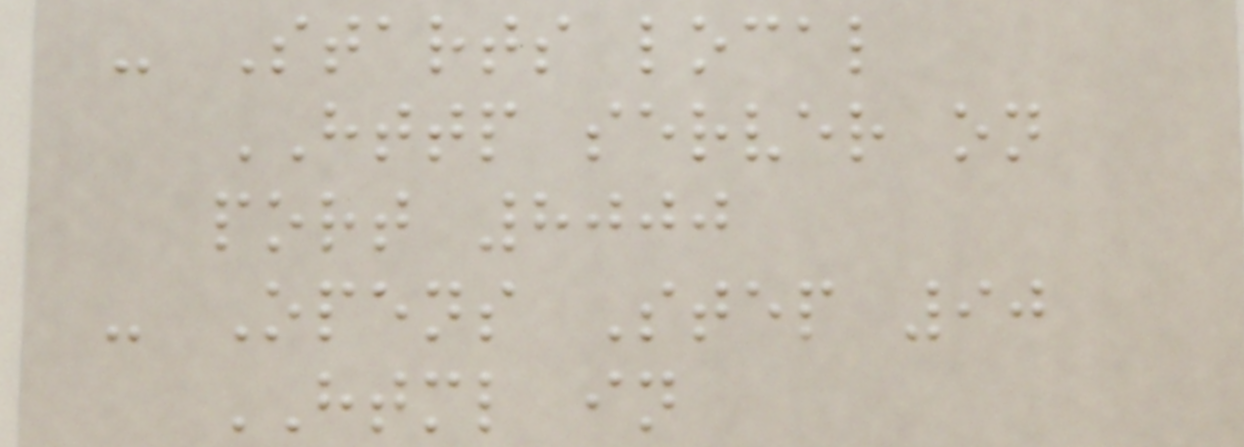- Starts local
HTTP server on
port 8000
- Opens Step 90
HTML in
